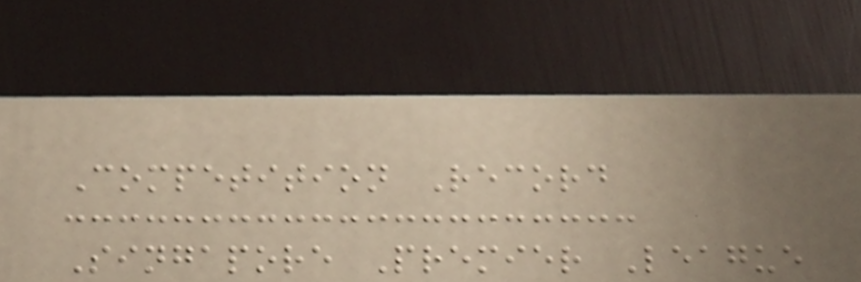Competition Record
Singapore Premier League
